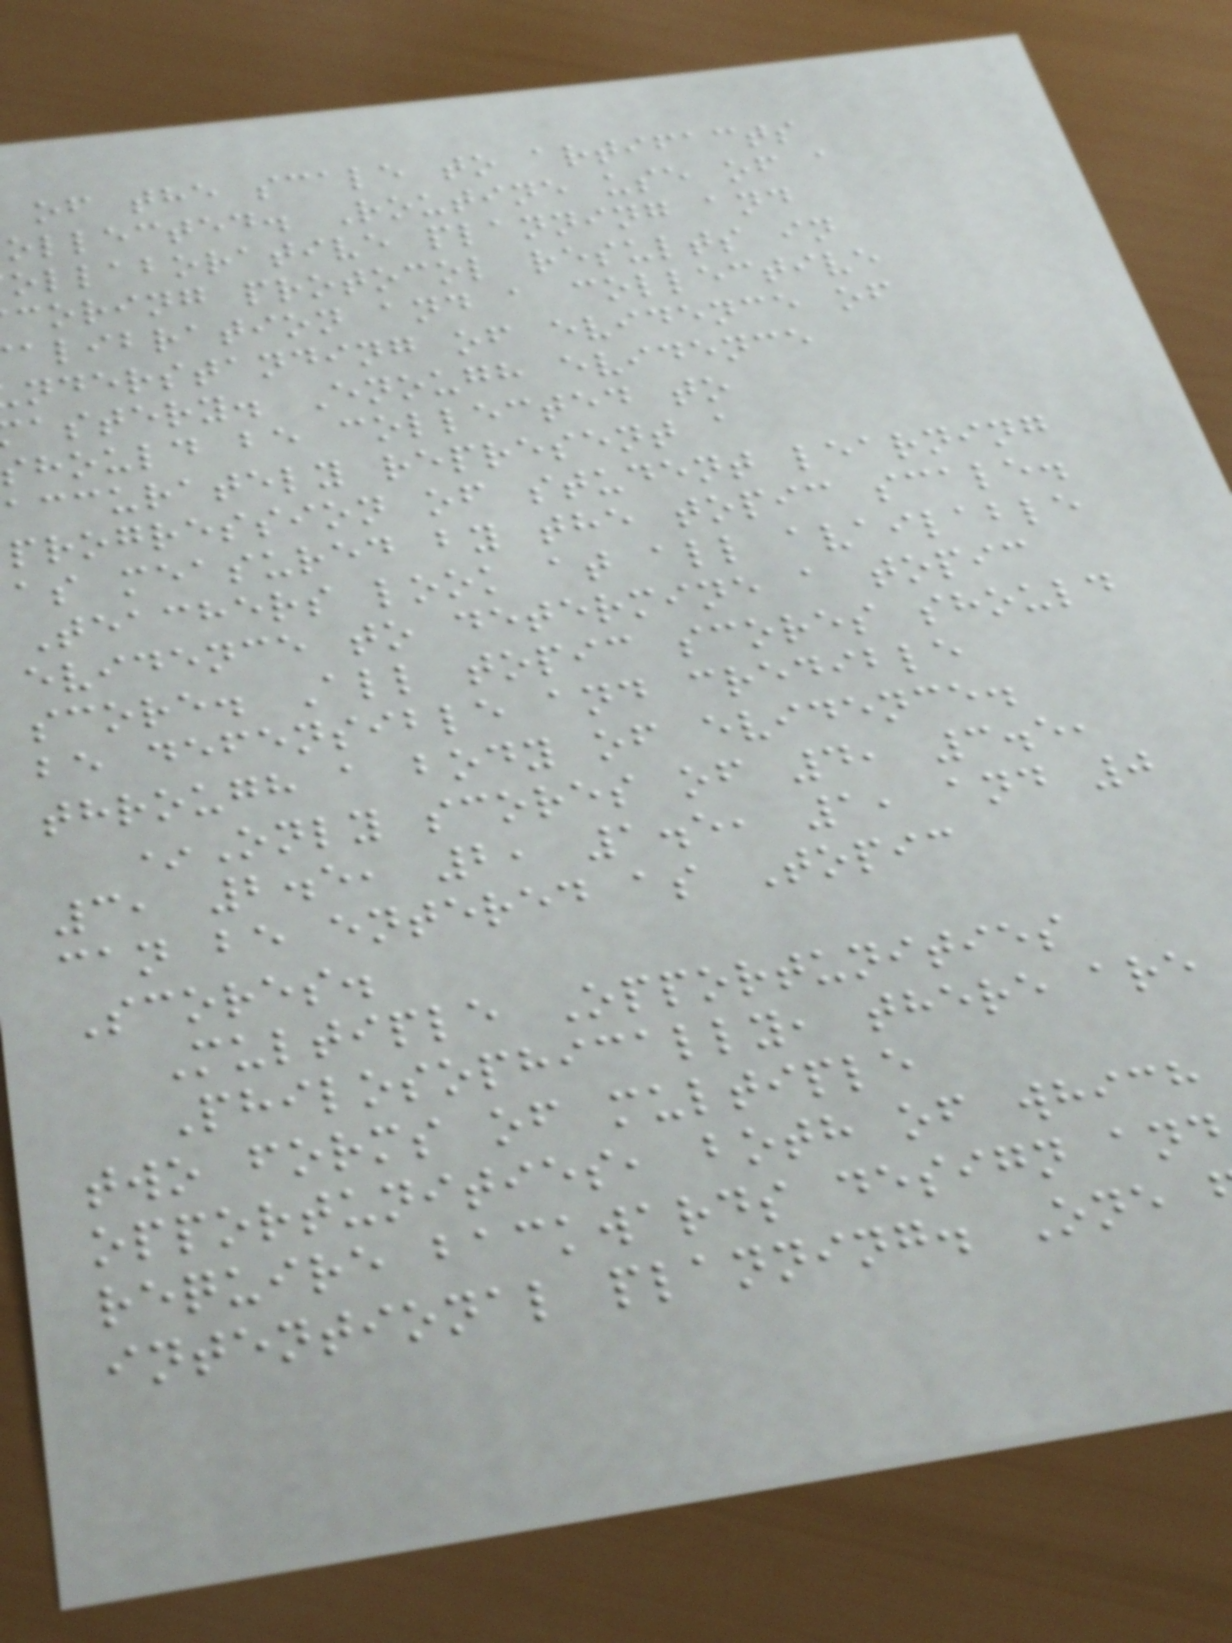of the scale to artifacts
ollected. Routine use of a
ollaborative planning and
coring protocol results in
alibration and a collective
nderstanding of evidence of
astery. Enough evidence
hould be collected to
accurately represent a
progression of student learning
as measured by the topic scale.
Teachers look at all available
evidence to determine a topic
score. All topic scores should
be defensible and credible
through a body of evidence.
*Only scores of 4, 3.5,
3, 2.5, 2, 1.5, 1, and 0
can be entered as Topic
Scores.
Multiple Opportunities
Philosophically, there are
two forms of multiple
opportunities, both of which
require backwards design and
intentional planning. One
